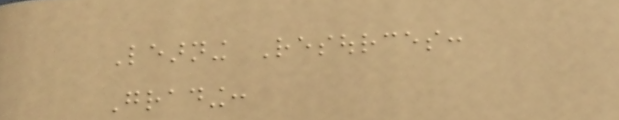Learning Resources:
Grading:
